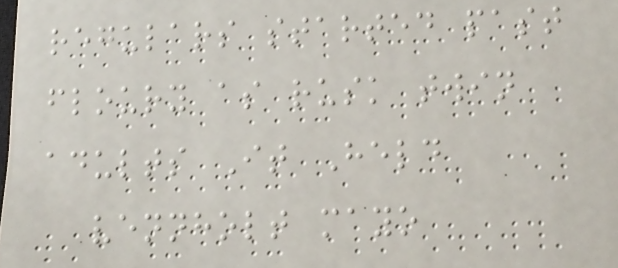regulars started past
floury as rusk twin
adults It Held
vennholt mayo
